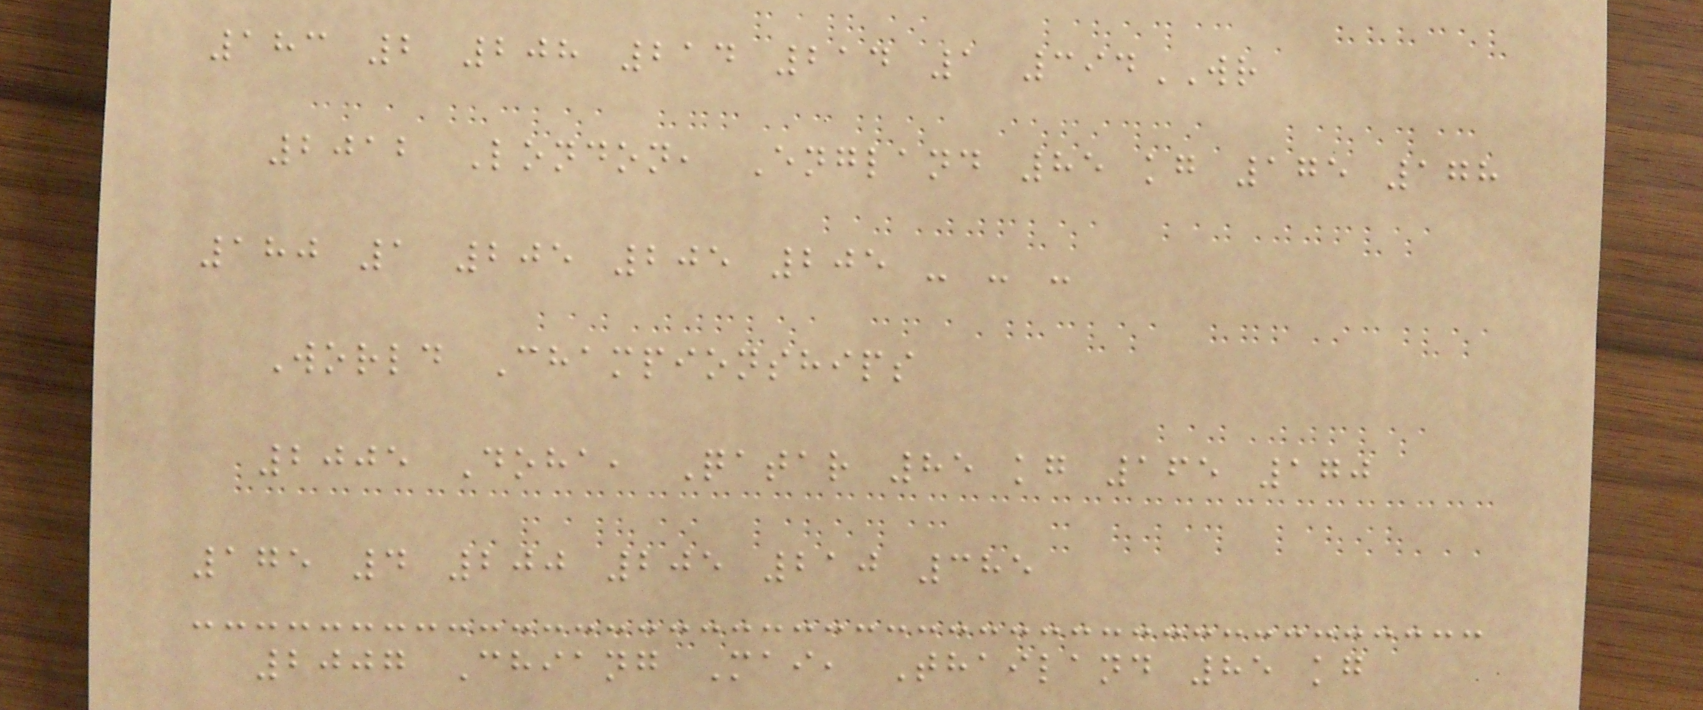183 2 208 214 214 1 394WR
2012 London, England 85 kg 175 178
180 1 205 205 205 - - -
World Championships
2005 Doha, Qatar 85 kg 165 170
175 4 200 205 210 385
2007 Chiang Mai, Thailand 85 kg
